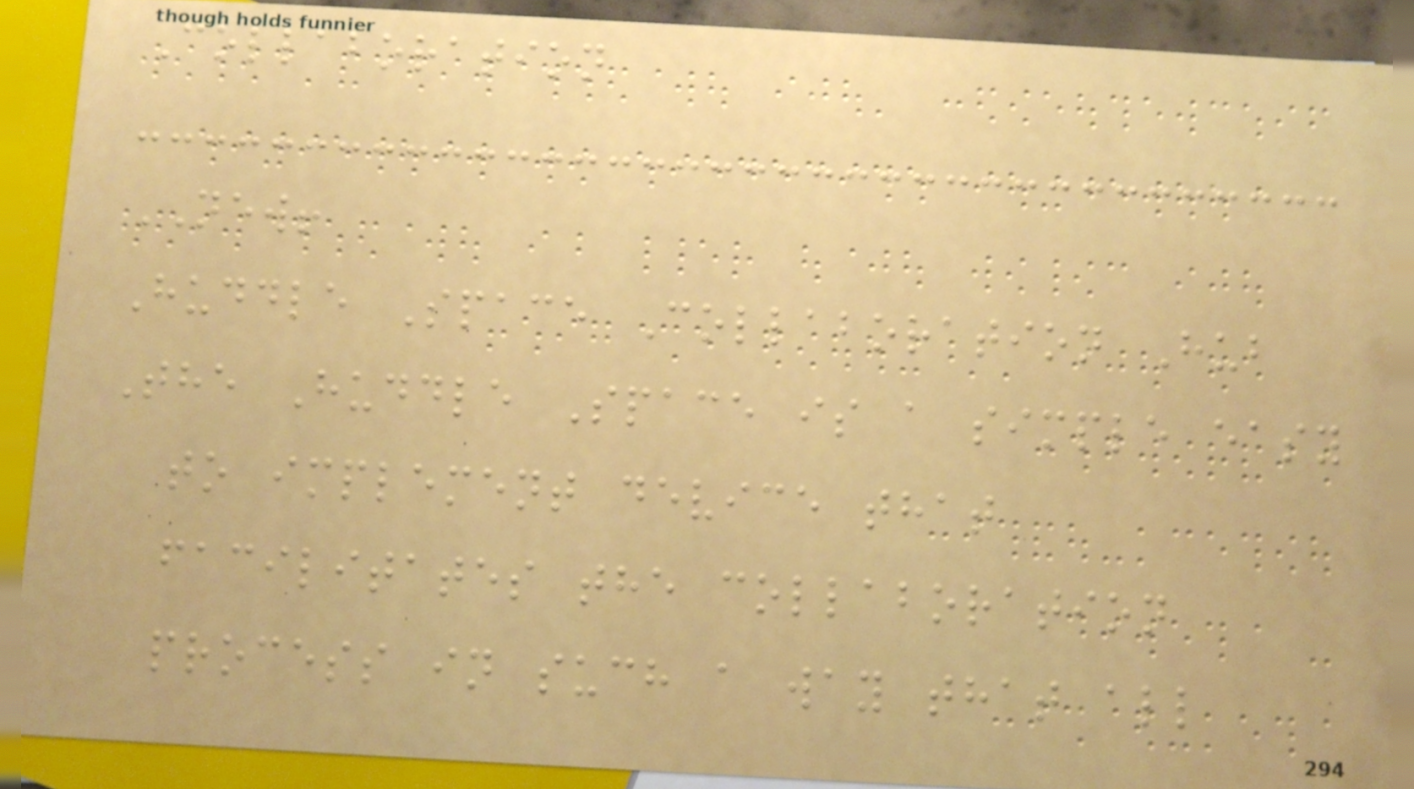Collaboration
NEW!
Huddle Space Collaboration Hub
The Huddle Space is a simple easy
to implement device that
facilitates the collaboration
process in such a way that all
